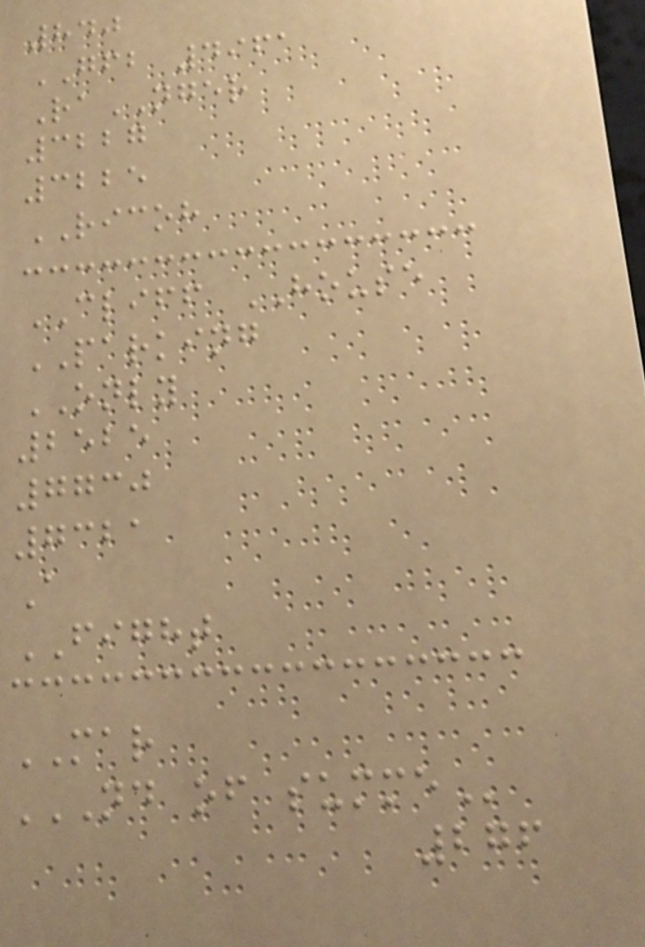840
GFB 4961
RaNGER
3227
3225
RICOH
CLIFF HOUSE
PARKING
ONLY
2525
7730
7321
A
FIGHT
MAR
ND OF SUMME
276
